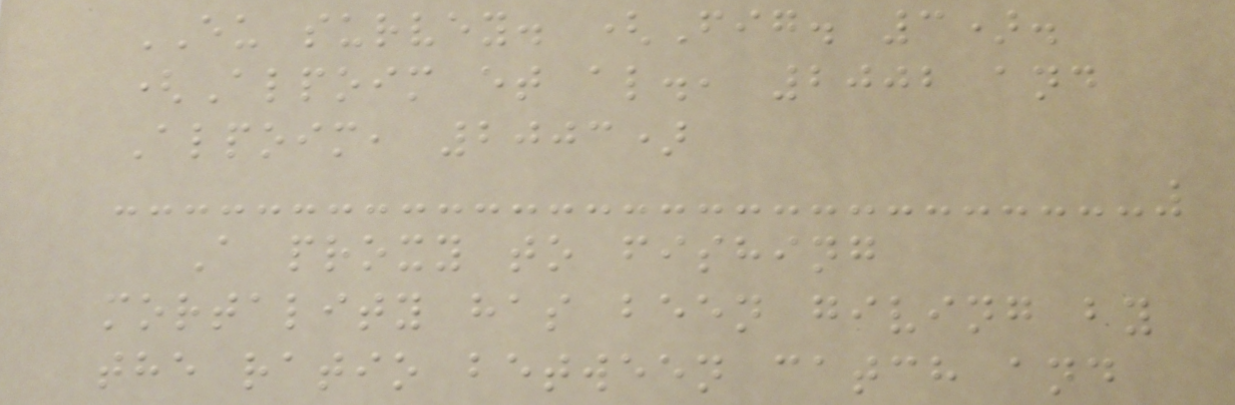EU survey. (Fig. 3).
(Alpoim et al., 2002 and
Alpoim, 2003)
A proxy to fishing
mortality has been giving by
the ratio between catch and
